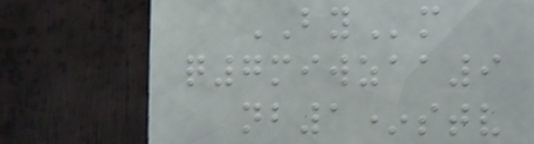BYm
q7miwzaa9
nb1*stv
